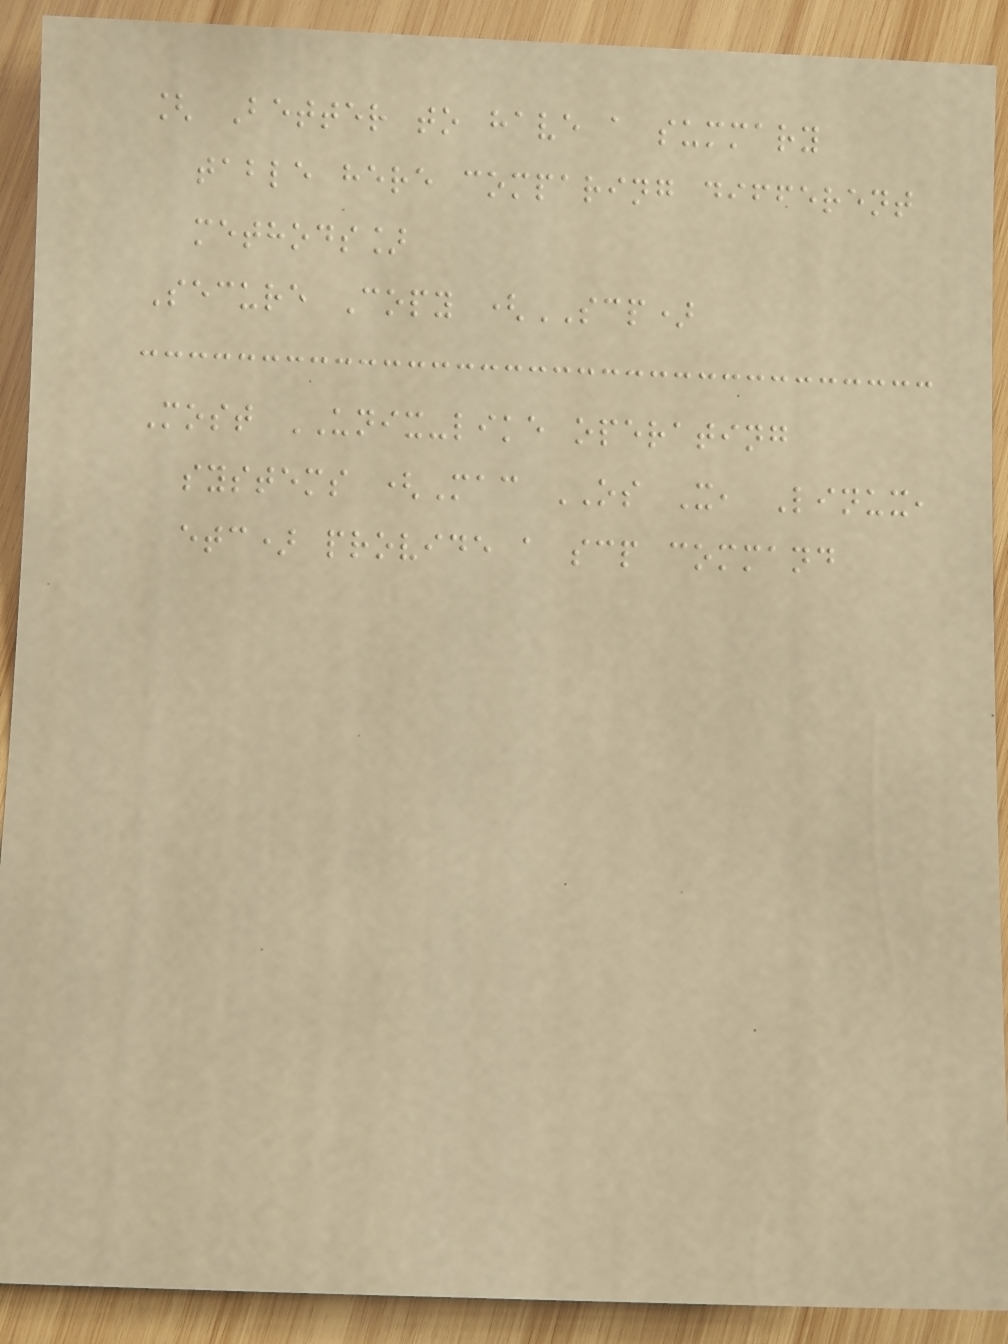[ Better to have a summary
table here comparing different
methods]
Secure Copy (SCP)
Most UNIX-like operating
systems (Mac OS X, Linux,
etc) provide a scp command
